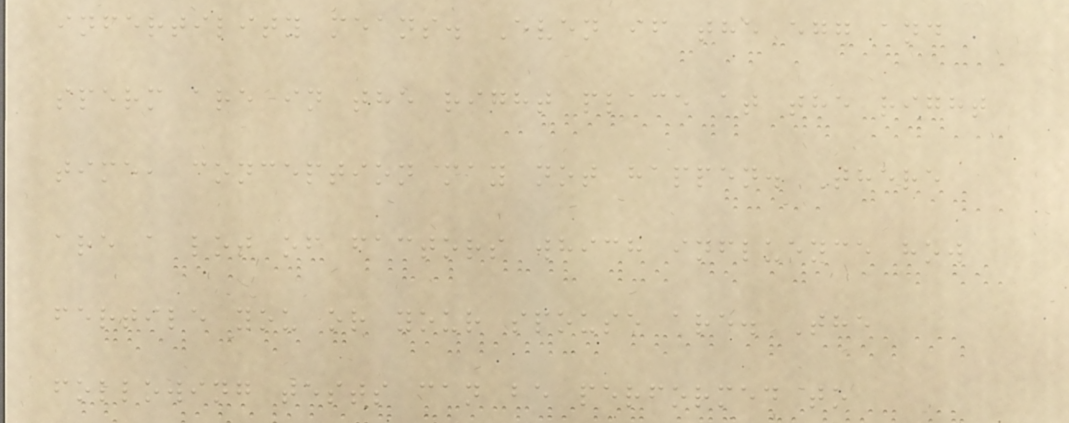infertility means. Even if the egg and
sperm are in the right place at the right
time, conception may not happen. There
are a lot of factors which influence how
fertile you or your spouse are. The
following tests can be performed to
